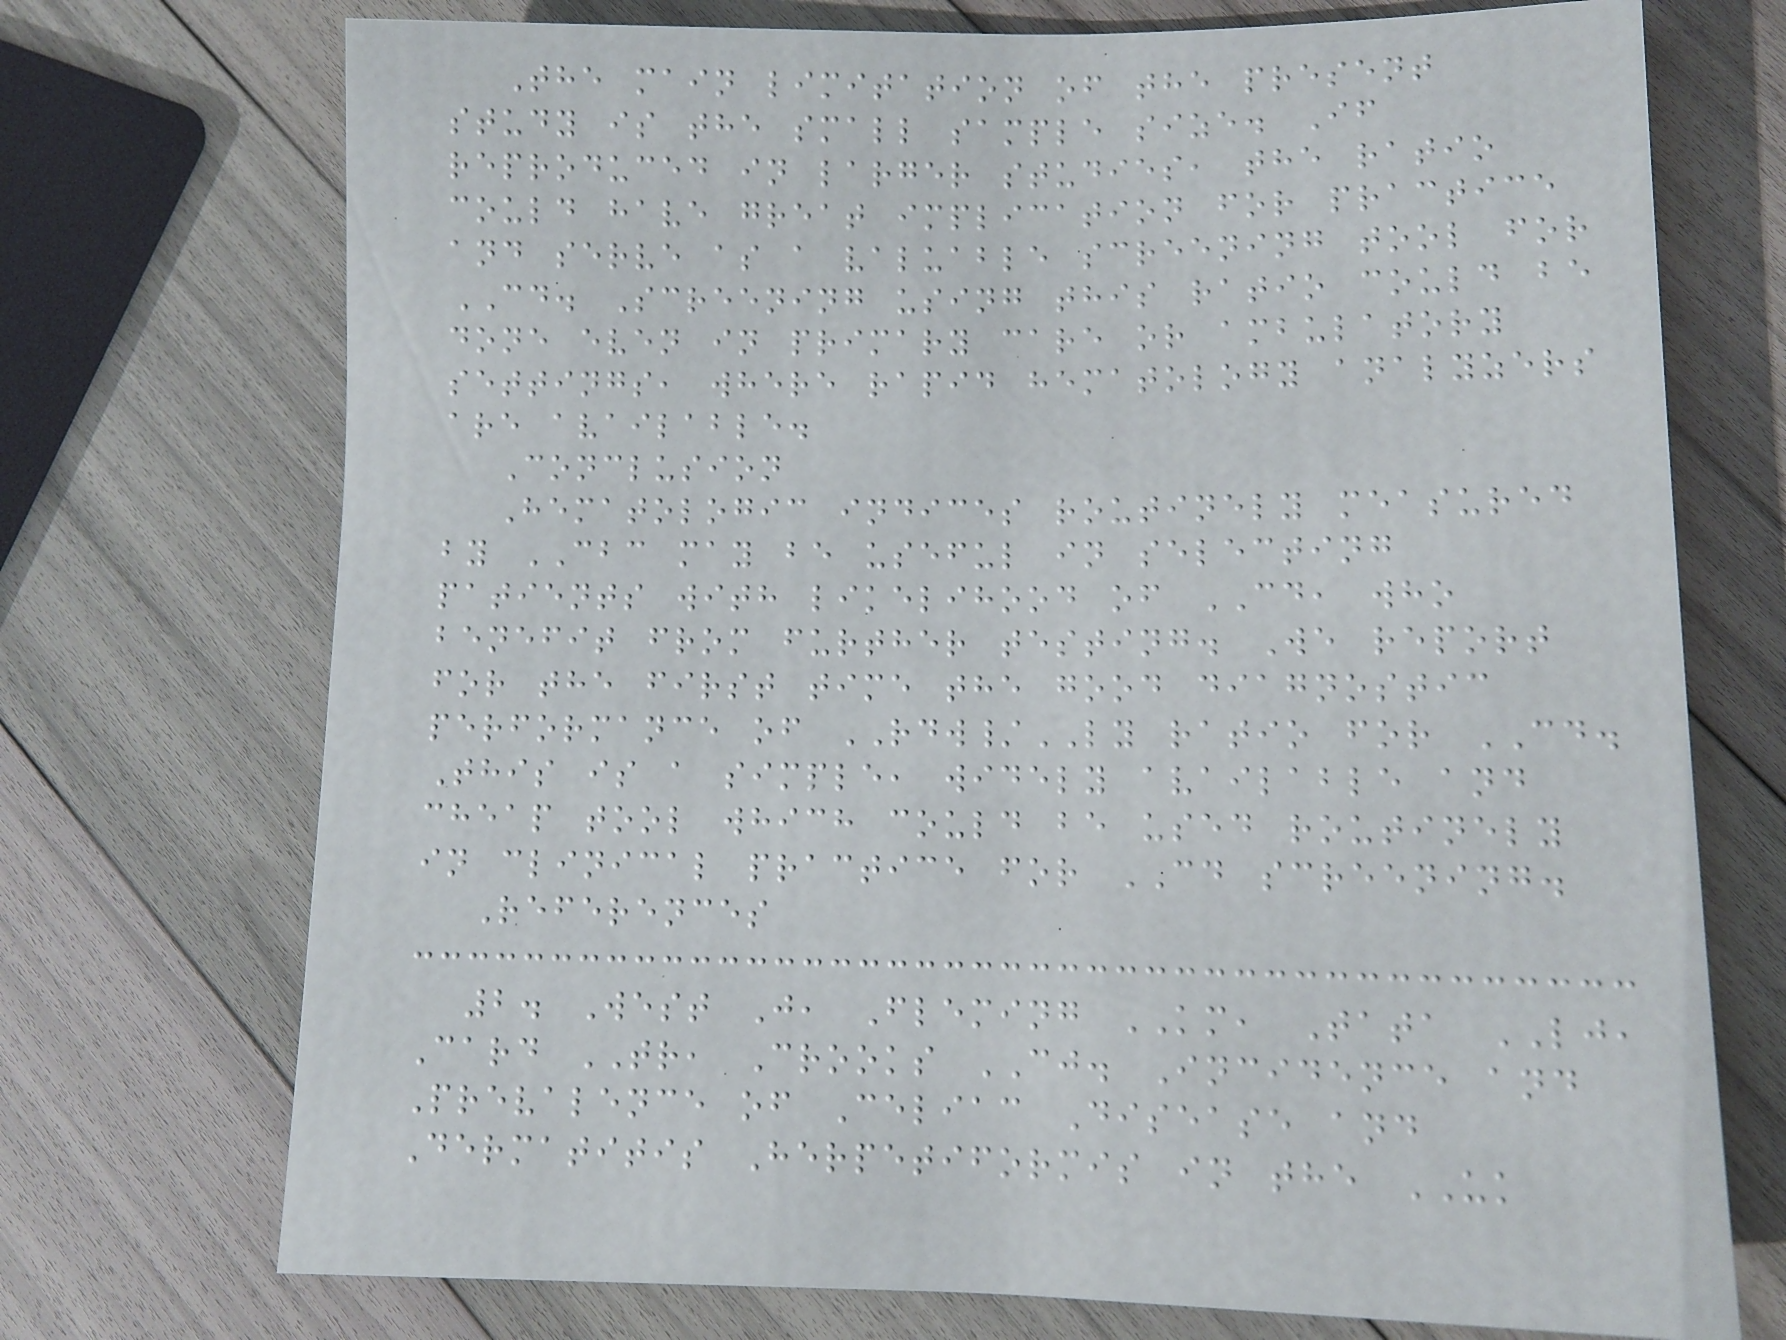The main limitation of the present
study is the small sample size. If
reproduced in larger studies, the ratio
could have great implication for practice
and serve as a valuable screening tool for
CD. Screening using this ratio could be
done even in primary care or ambulatory
settings, where rapid hematology analyzers
are available.
Conclusion
Hematologic indices routinely measured
by CBC may be useful in selecting
patients with likelihood of CD, who
benefit from further testing. We report
for the first time the good diagnostic
performance of RDW/LY ratio for CD.
This is a simple, widely available and
cheap tool which could be used routinely
in clinical practice for CD screening.
References
2. West J, Fleming KM, Tata LJ,
Card TR, Crooks CJ. Incidence and
Prevalence of Celiac Disease and
Dermatitis Herpetiformis in the UK
